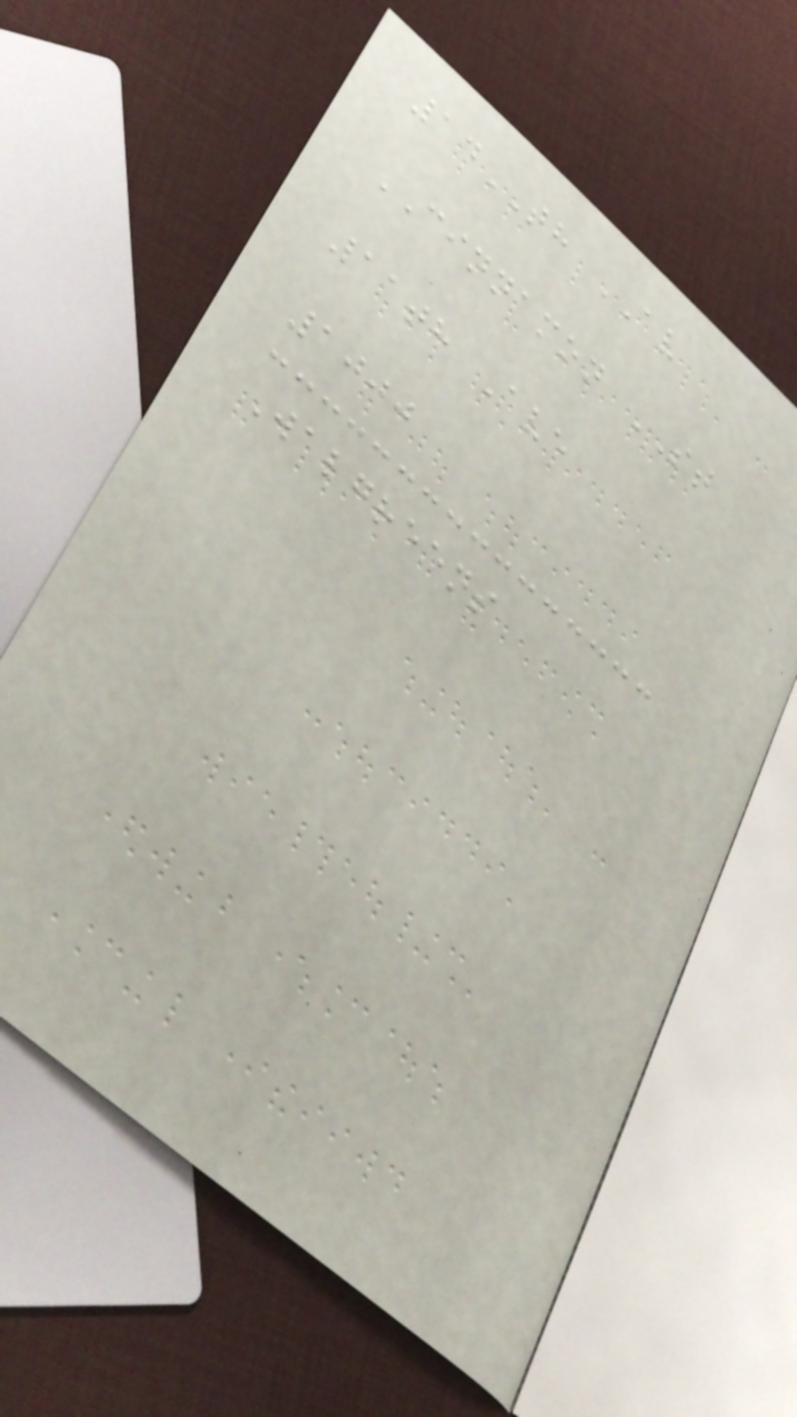14TH AV
CINNAMON ST
11th Ave
1000
Walgreens
